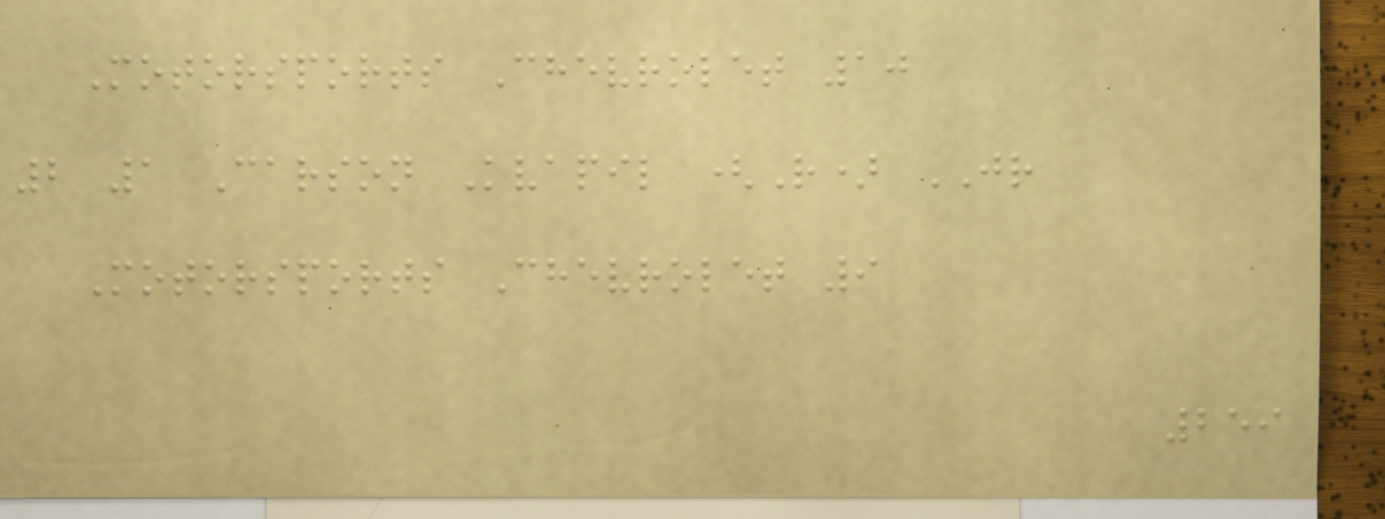Motorsports Chevrolet 10
2 1 Carson Kvapil (R) JR
Motorsports Chevrolet 9
259
